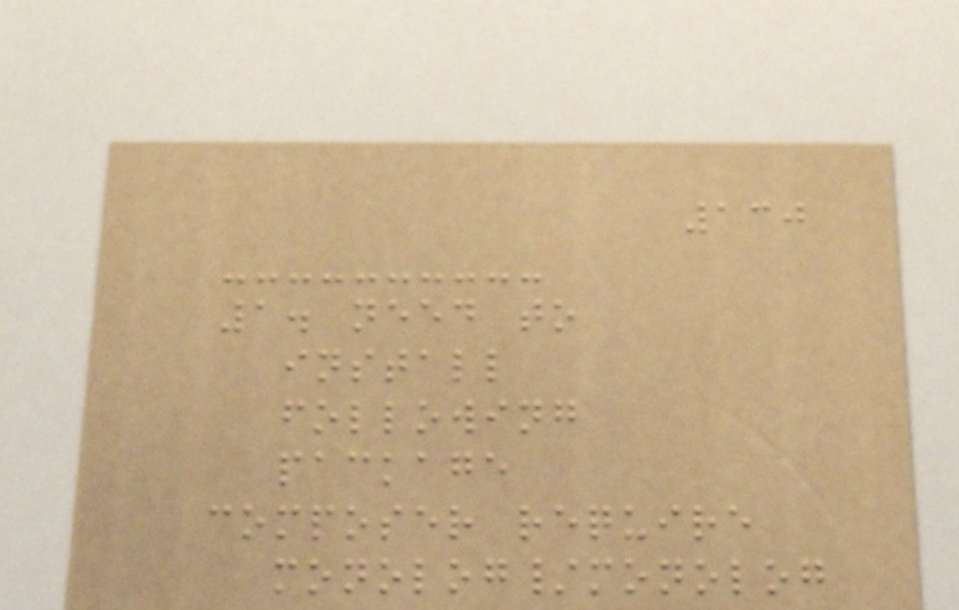130
1. need to
install
following
package
composer require
monolog/monolog
